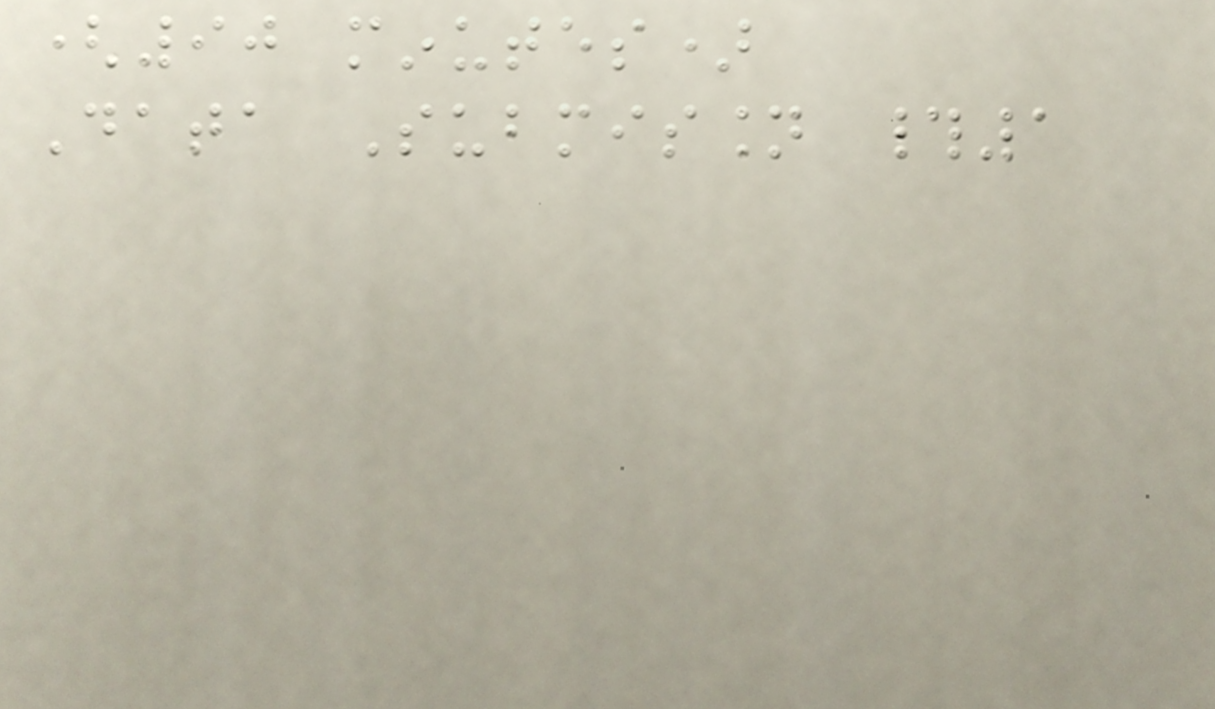(90 minutes)
Data Submission #1
